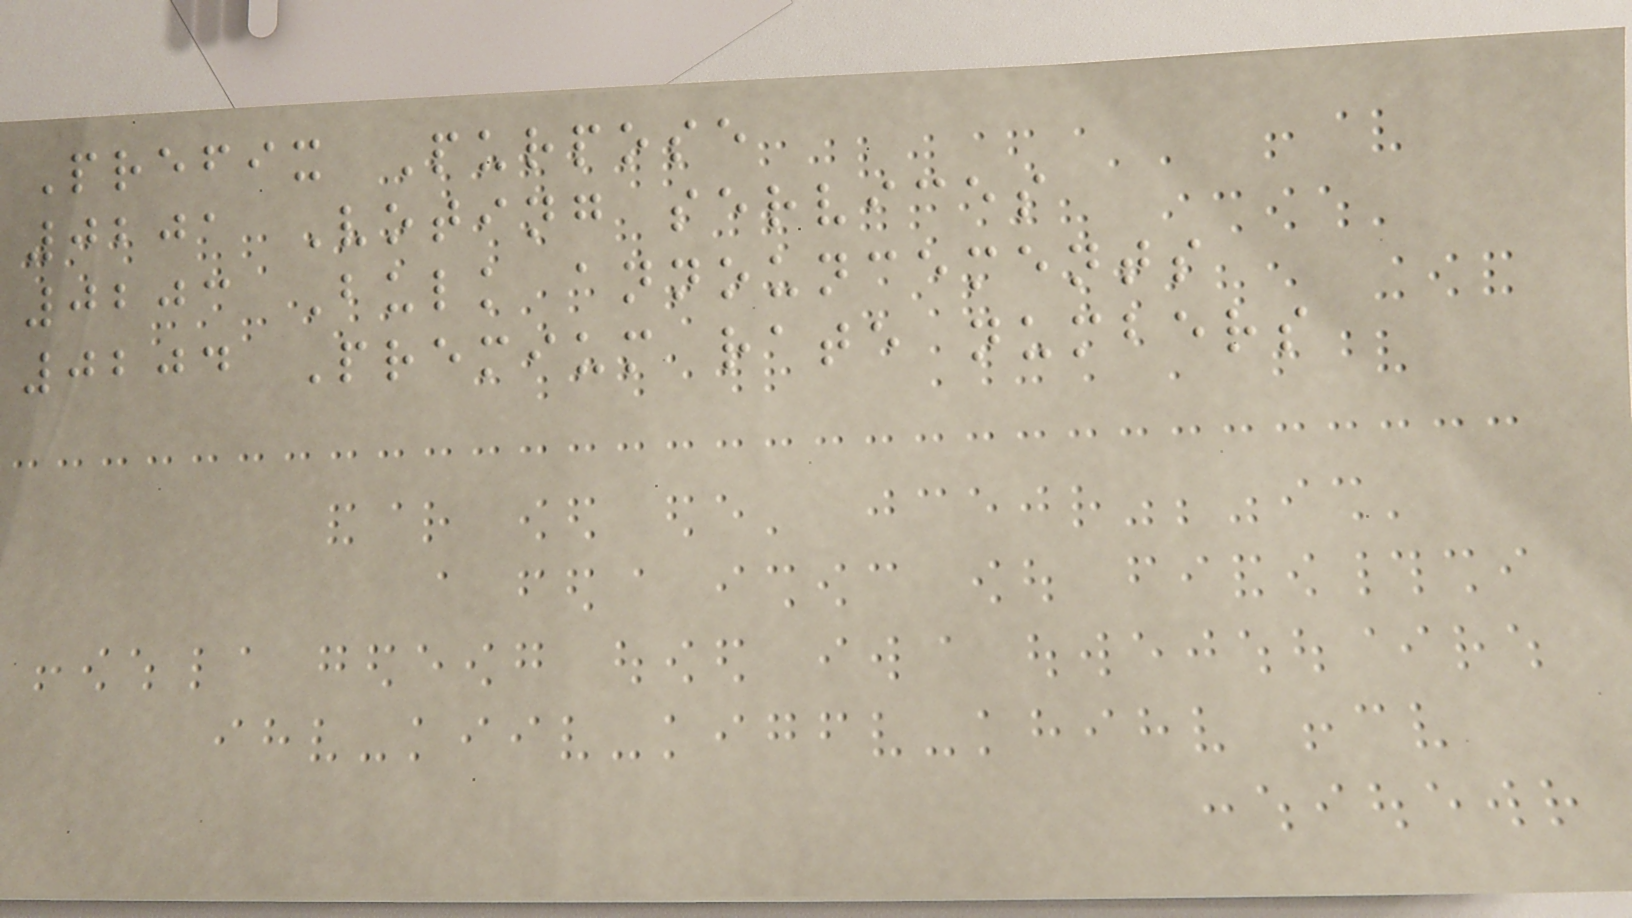Prefix Purpose
0201 Voting services
0203 Bulk announcements
0204 Premium rate numbers
